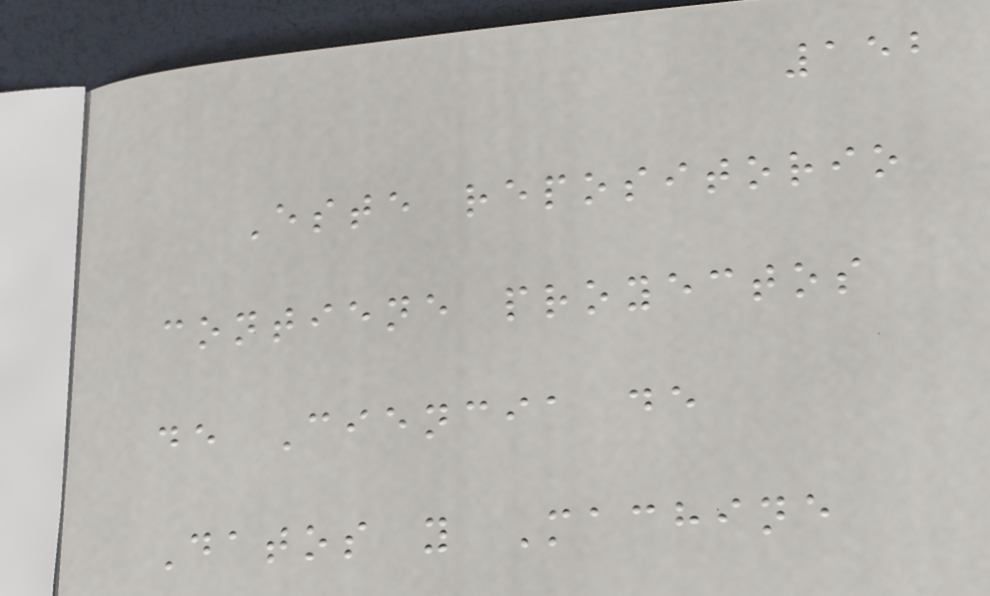152
Este repositorio
contiene proyectos
de Ciencia de
Datos y Machine
